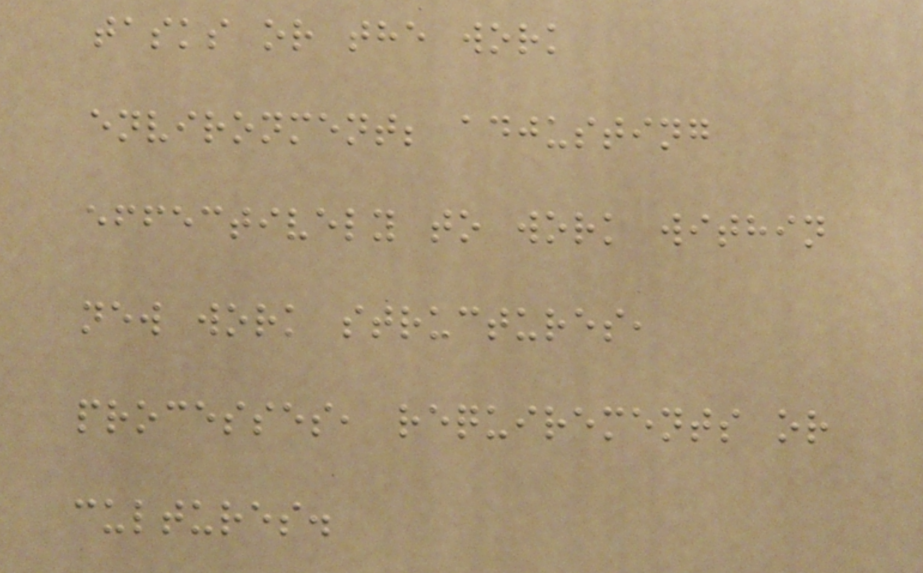tasks or the work
environment; adjusting
effectively to work within
new work structures,
processes, requirements or
cultures.
